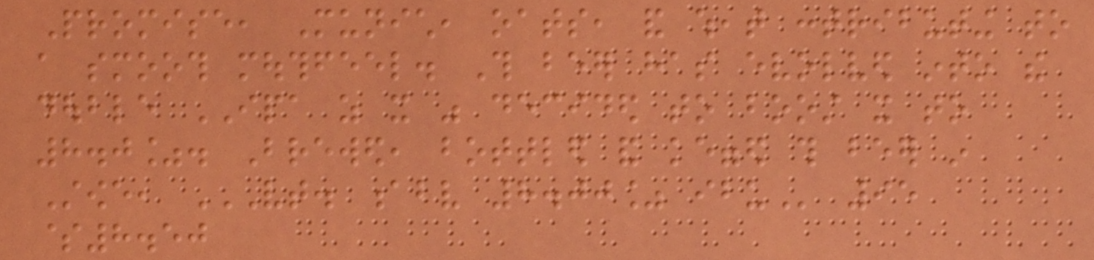Promise, Munich, oats, and wheat contributing to
a smooth mouthfeel. This beer has evolved into the
double IPA as it was decided to boost it to
8.0%. Brewed, bottled and kegged this beer in
Stowe, VT. ABV 8.00% IBU 95
$8.50
